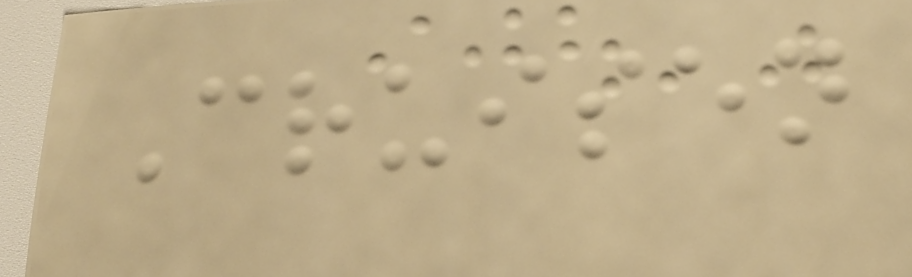Cruisen
